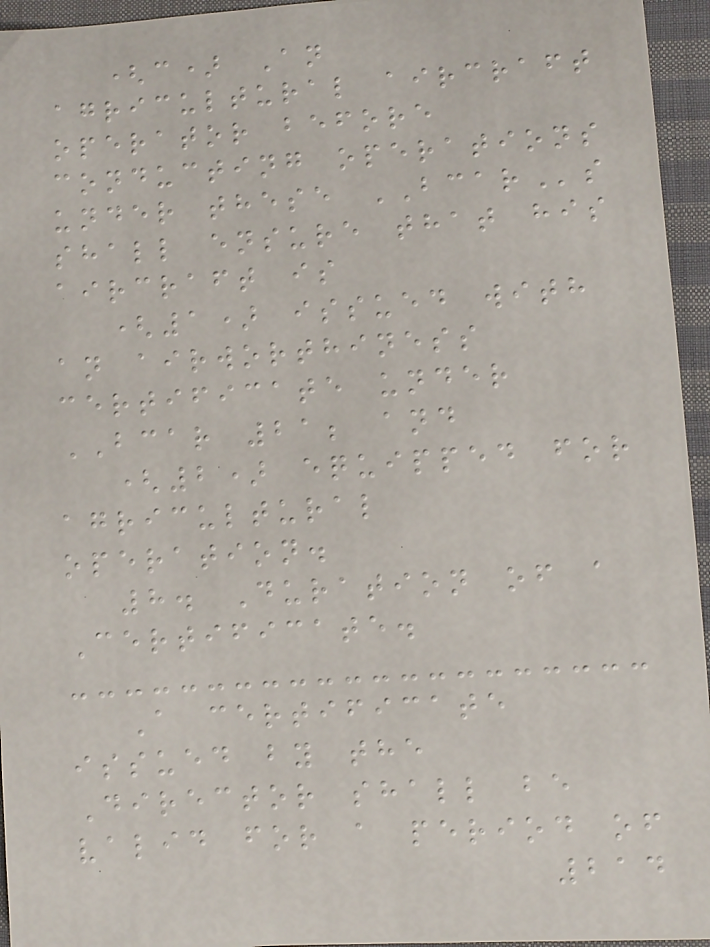(c) An
agricultural aircraft
operator before
conducting operations
under these BCARs
shall ensure that his
aircraft is
(1) issued with
an airworthiness
certificate under
BCAR 21; and
(2) equipped for
agricultural
operation.
8. Duration of a
Certificate.
A certificate
issued by the
Director shall be
valid for a period of
214
